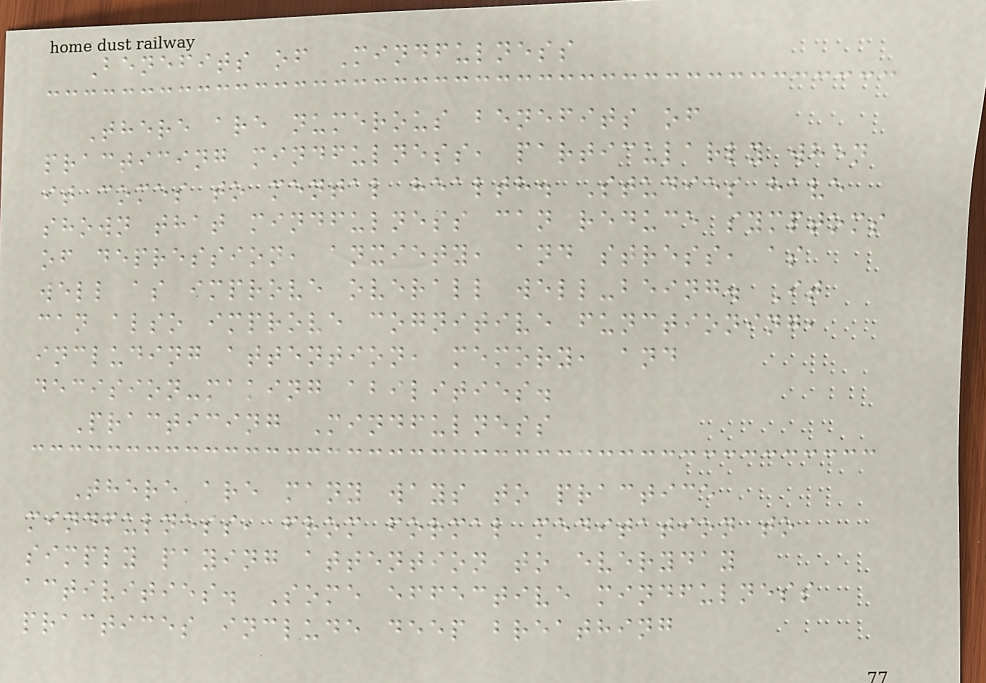Benefits of Mindfulness
There are numerous benefits of
practicing mindfulness, particularly when
it comes to mental health. Studies have
shown that mindfulness can reduce symptoms
of depression, anxiety, and stress, as
well as improve overall well-being. It
can also improve cognitive functioning,
including attention, memory, and
decision-making abilities.
Practicing Mindfulness
There are many ways to practice
mindfulness, from formal meditation to
simply paying attention to everyday
activities. Some effective mindfulness
practices include deep breathing
